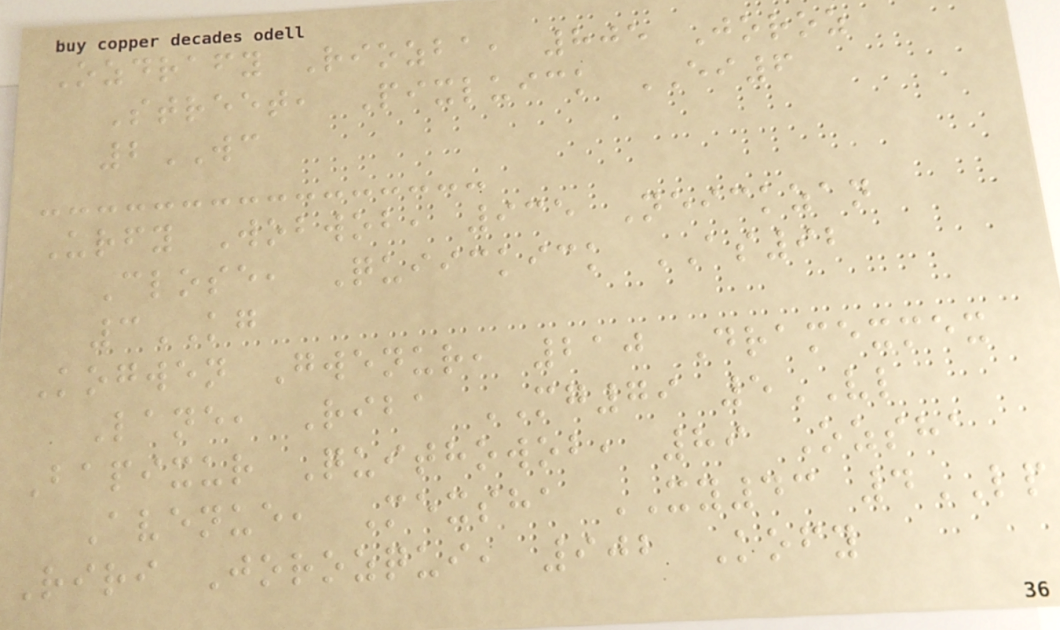Ozdrafy Riozba, 805 Joroz
Street, Pixluick EI6
2WC
Urfy Wobwob, 935 Neickzan
Close, Quiickick AS92
3KG
Kogwen Gwenur, 210 Dramexmex
Lane, Riba MG79 5VL
Bapixur Quithowob, 89 Ozsha
Avenue, Mexsha XY43 4LP
Riri Jorozqui, 902 Kofy
